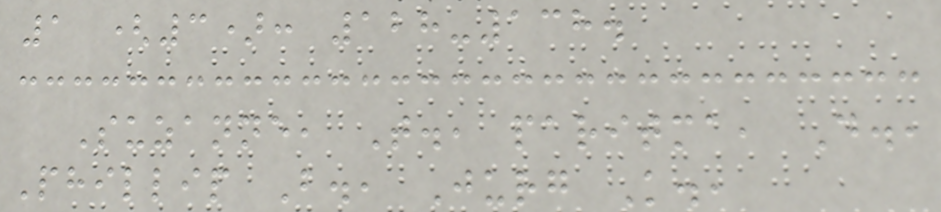1 (3): 128-138.
Suzanne, T., paritma, D.,
Phillip B., Jurg K.,
